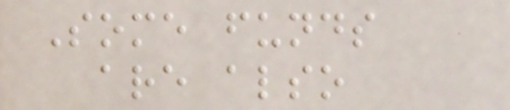Some funds
are also
